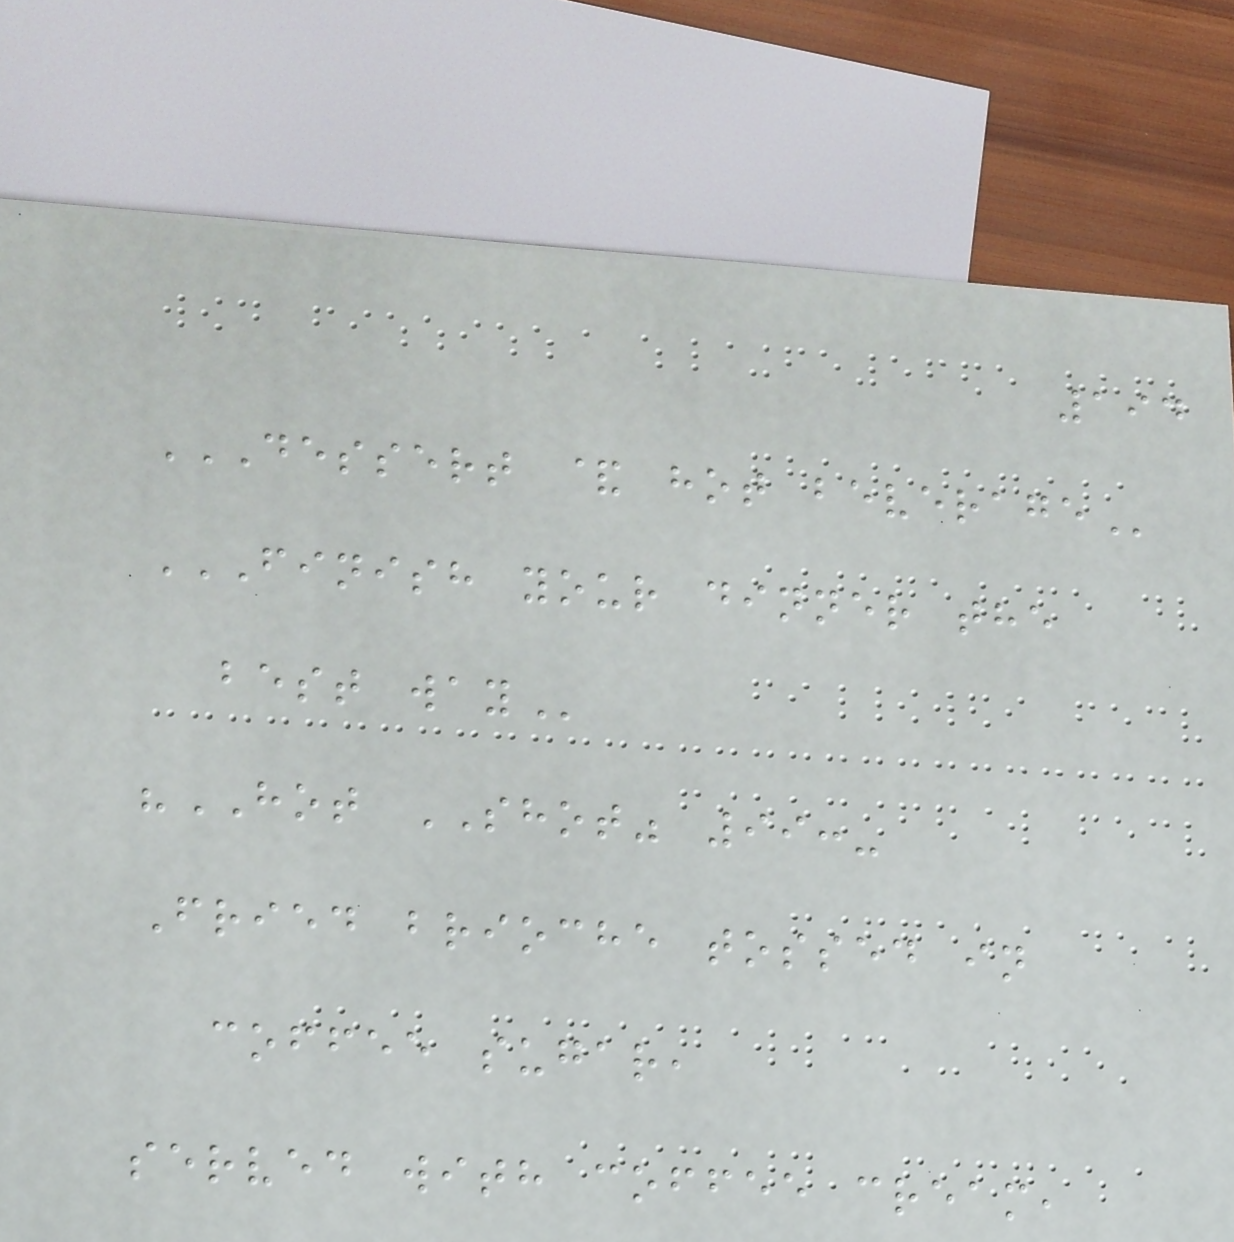194
DESSERT & HOT BEVERAGE
FINISH YOUR DINNER THE
BEST WAY
"HOT SHOT" 99:-
Fried brioche tossed in
coffee sugar,
served with coffee cream,
